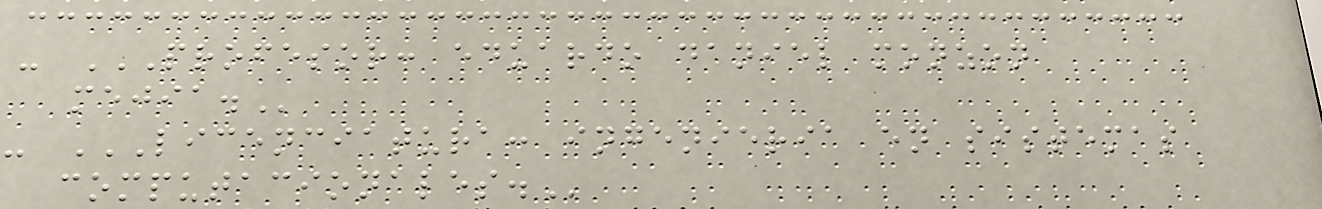- PROFESOR: EDUARDO DANIEL MONZON
MEJIA.
- LICENCIATURA: INGENIERIA EN SISTEMAS
COMPUTACIONALES.
